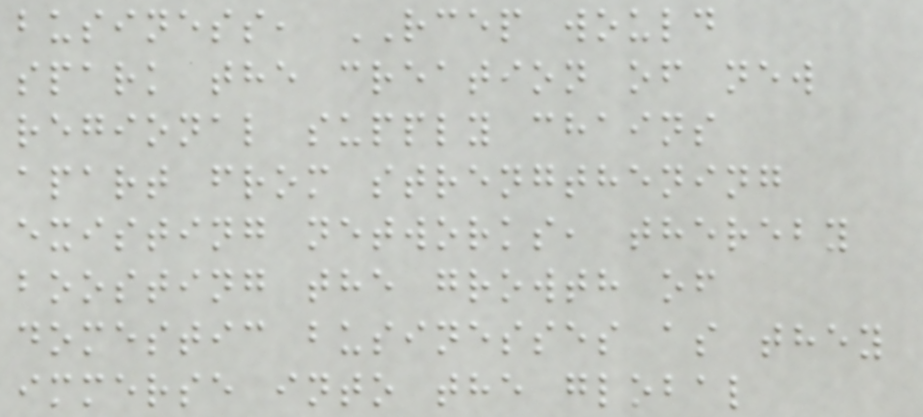business, RCEP would
spark the creation of new
regional supply chains
apart from strengthening
existing networks, thereby
boosting the growth of
domestic businesses as they
immerse into the global
